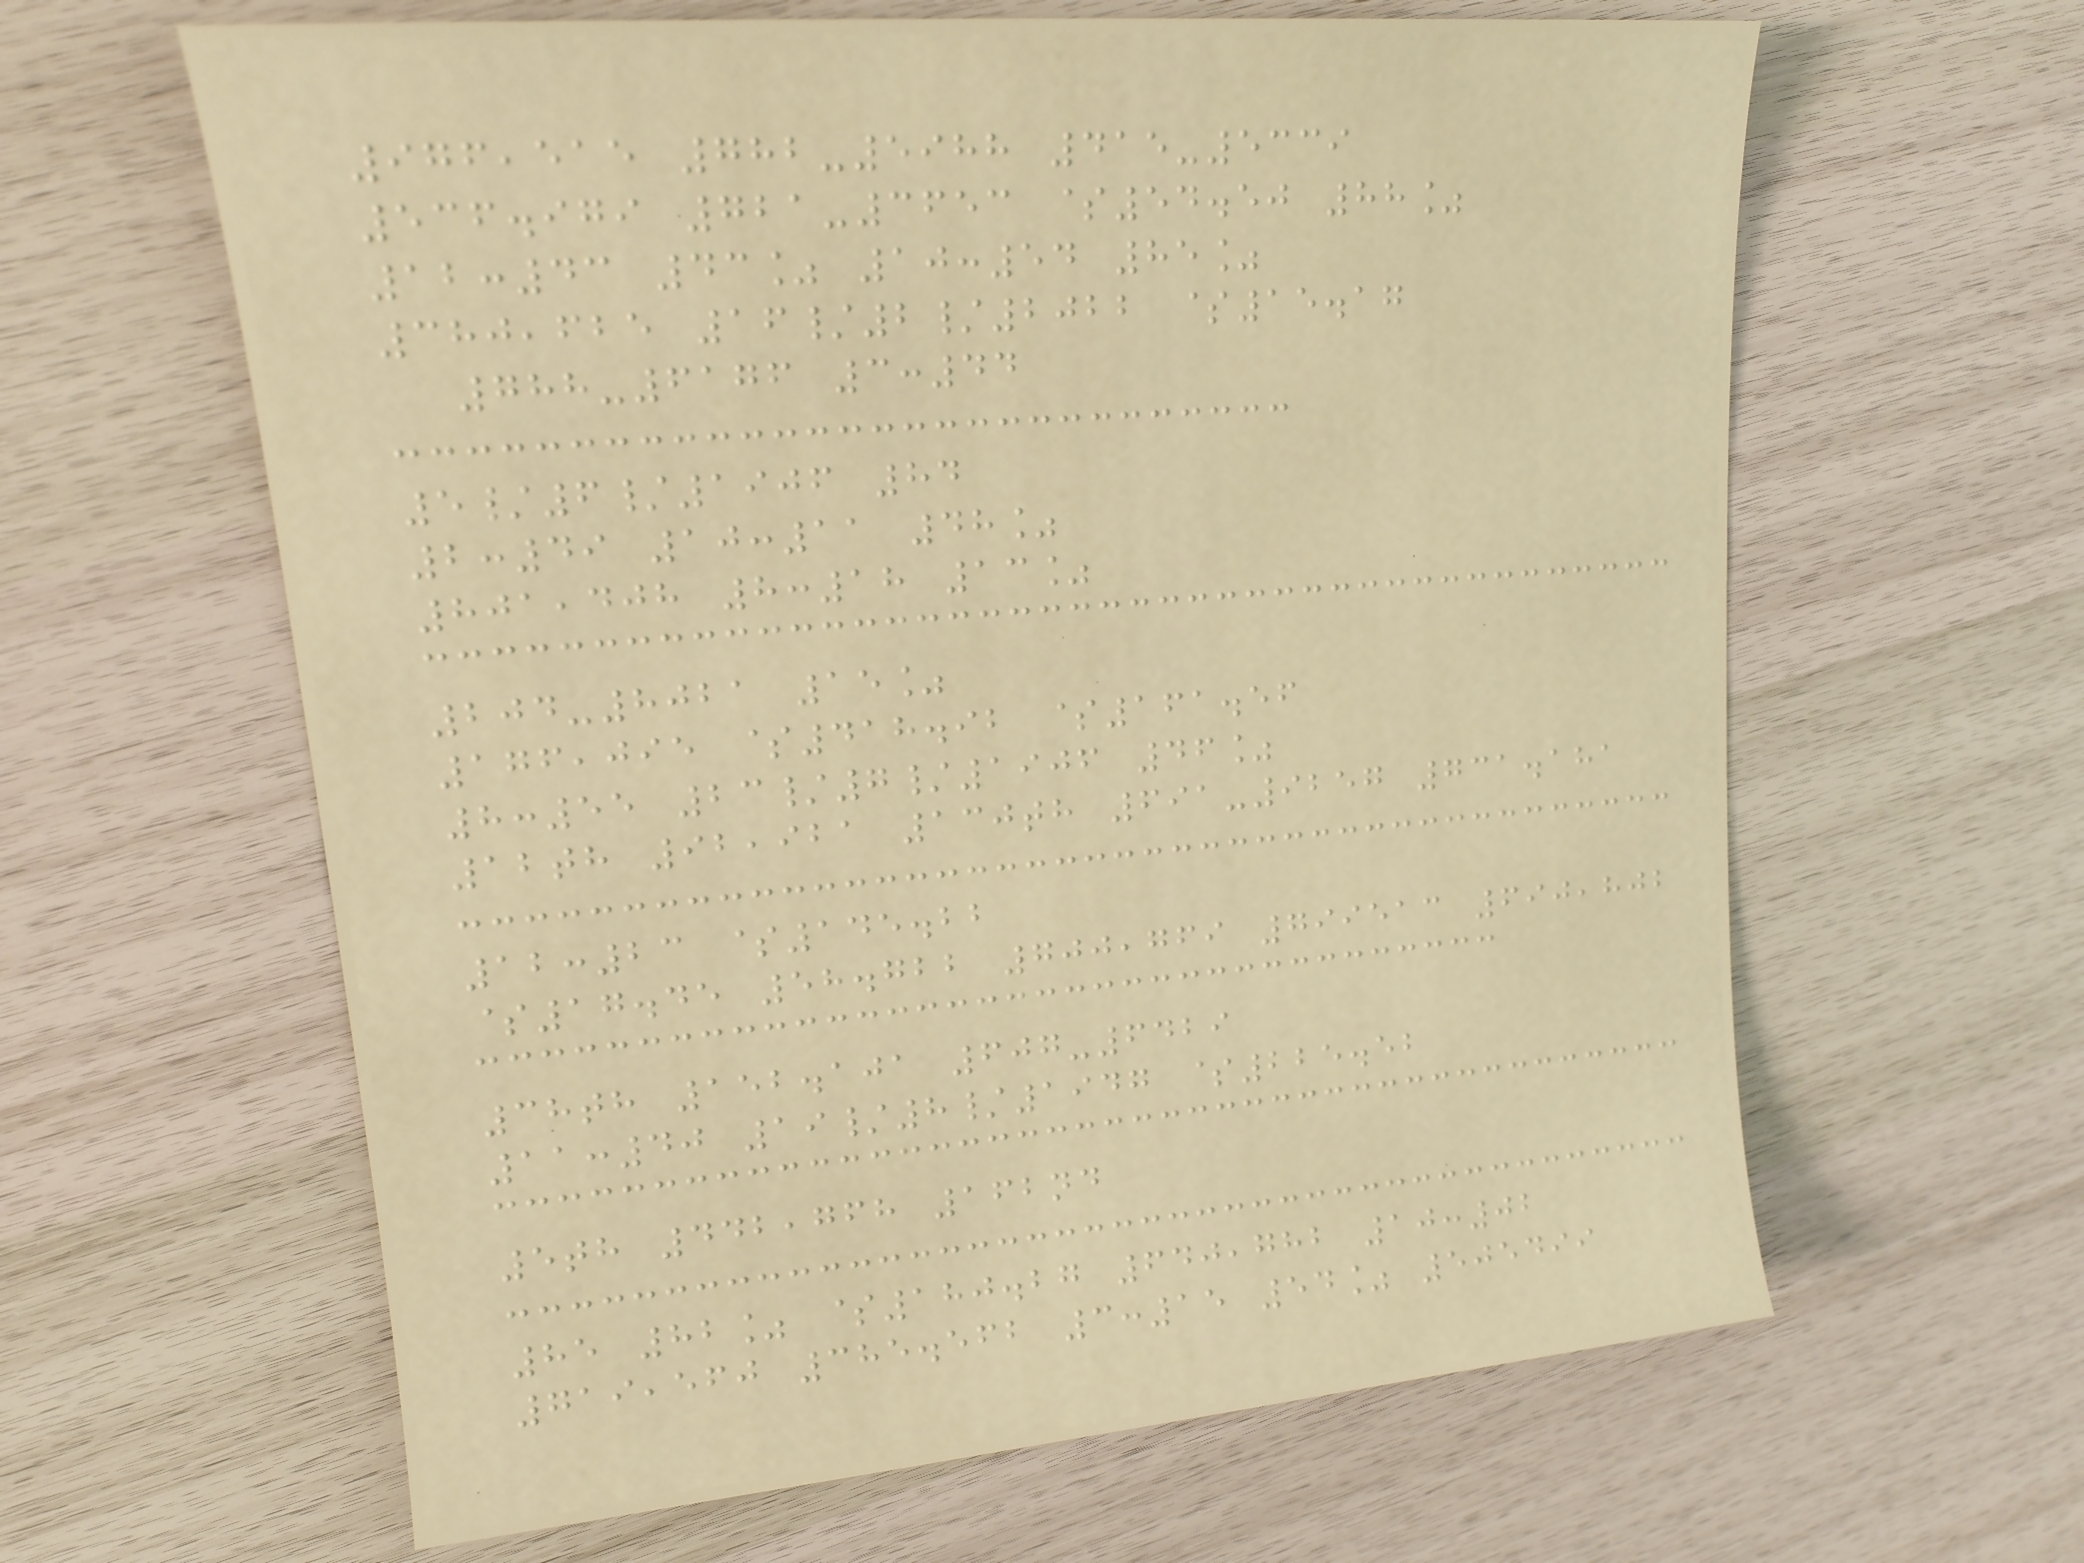976,515 782-5988 415-5339
536.979 721-3653 $54.50 88%
12:43 43% 10:54 85%
380,625 16/2/2022 $15.17
788-6176 3:44
5/6/1906 84
2:49 10:11 48%
801,408 8:18 13%
204-8021 15%
176,095 $418.92 $161.56
8:55 23/7/1906 46%
12th 92,921 130th 691-9257 731.181
12:23 $145.22
$17.45 58.722 700,769 799513 690,802
38th 152.101 607-6429
11:40 19/8/1947 $225.52
5th 442,768 162nd
85 82% $180.27 640,782 10:02
719,560 385.562 3:15 54% 505499
